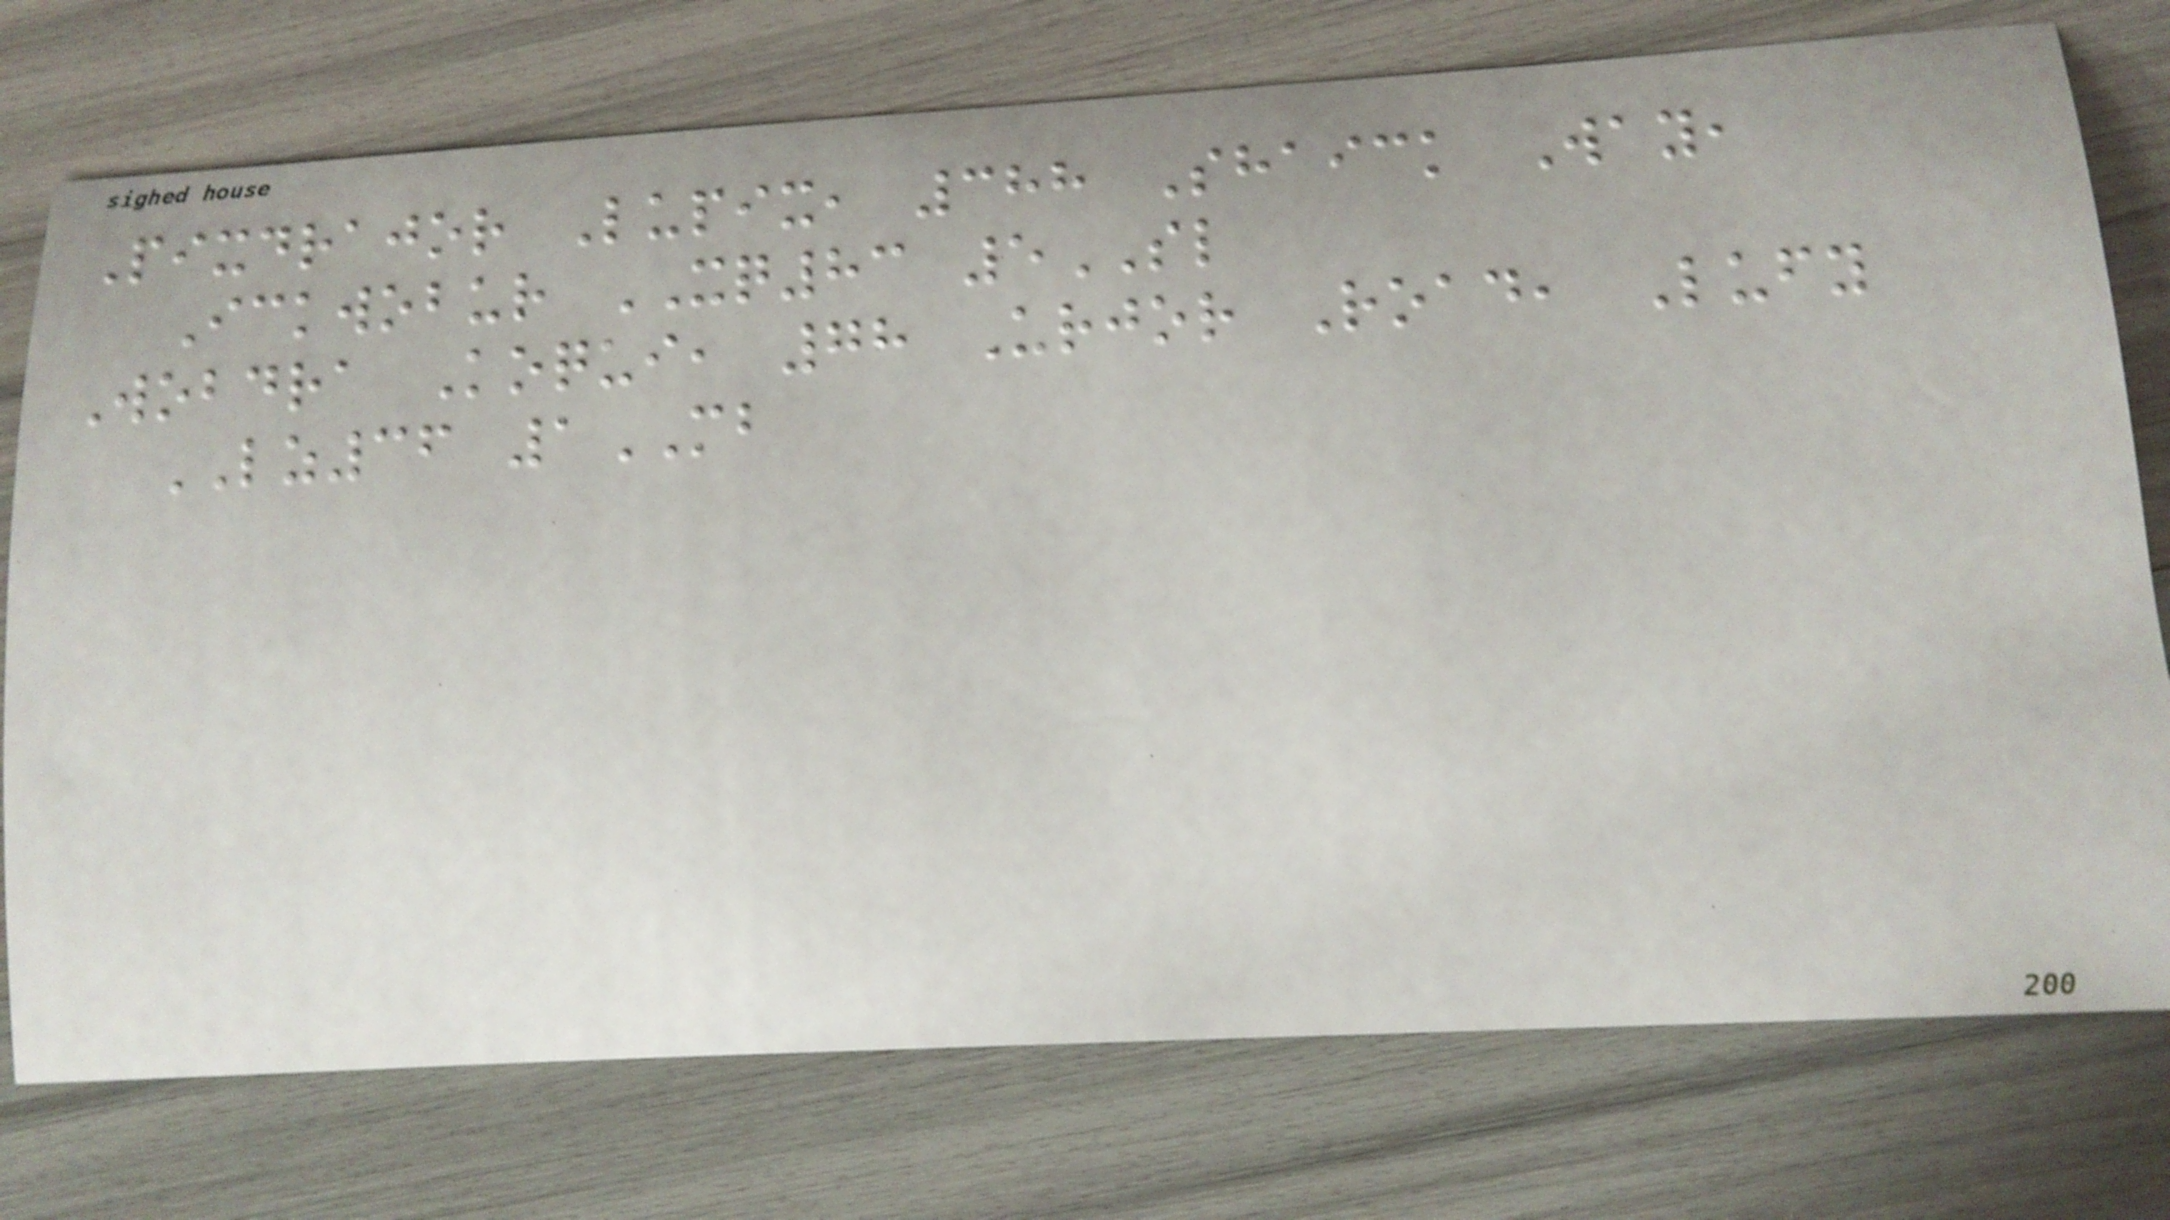Pixdrajor Lupix, 388 Shaick Way,
Ickwobur XQ83 5SL
Wobdra Koqui, 78 Urjor Road, Lufy
LZ36 1MB
